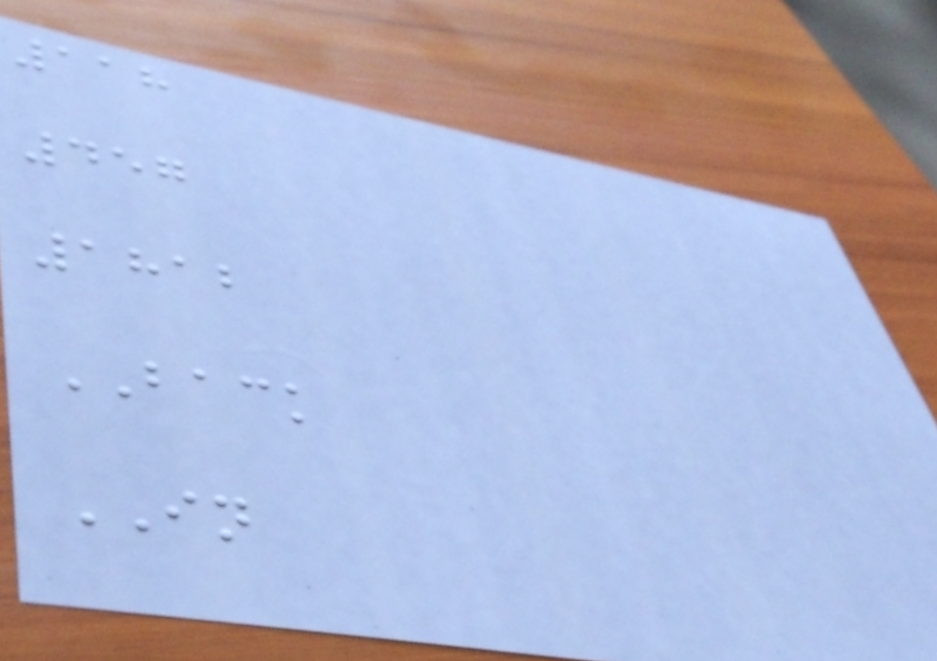118
457
1812
BACK
IN
